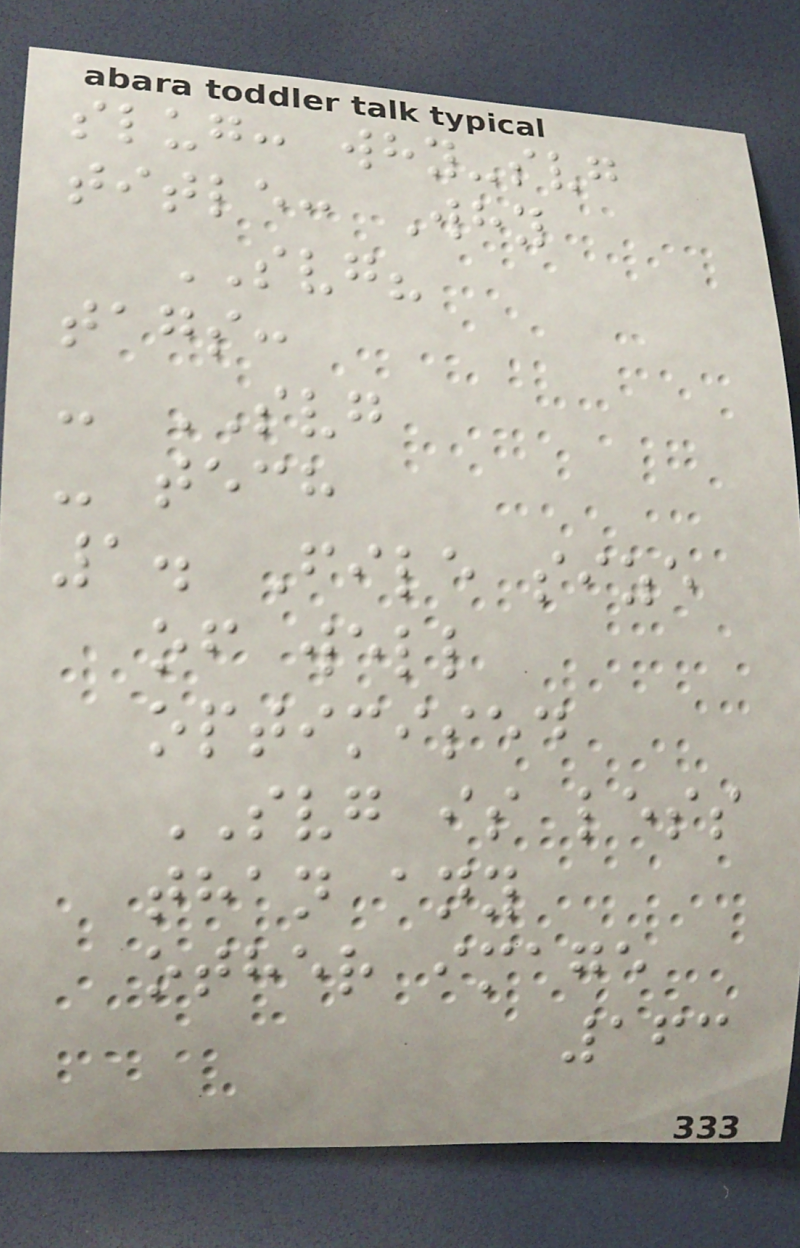slug: why-svg
title: Why
SVG?
tags:
- SVG
- tech
1. File size
of well
optimised
SVG is less
than any
other image
163
